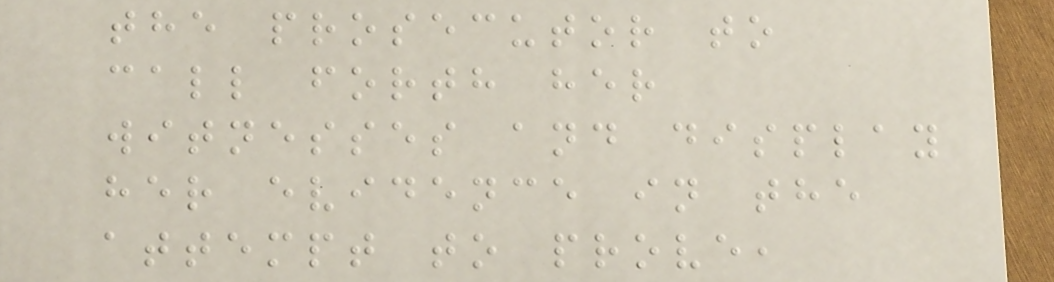the prosecutor to
call forth her
witnesses and display
her evidence in the
attempt to prove,
